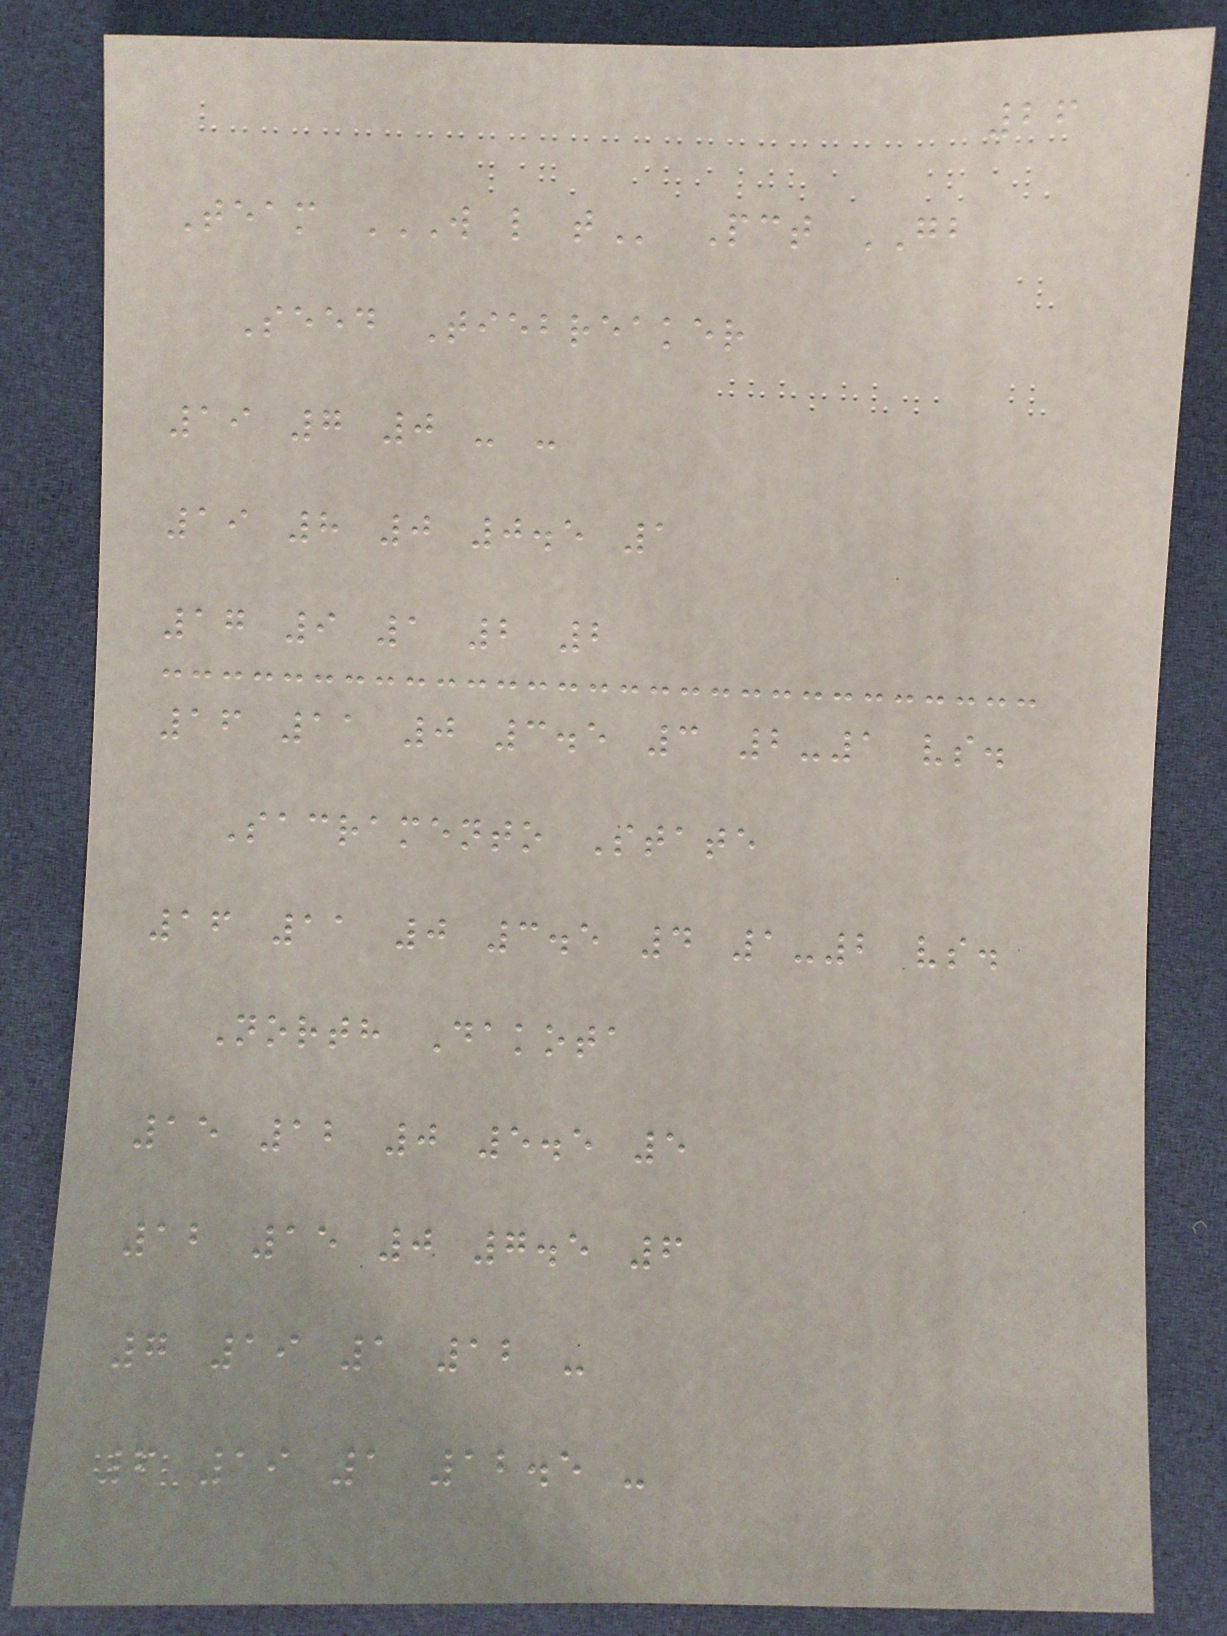26
Team W L T Pct GB
Seed Tiebreaker
19 7 0 - -
19 8 0 0.5 1
17 9 1 2 2
16 11 0 3.5 3 2-1 vs.
Sacramento State
16 11 0 3.5 4 1-2 vs.
North Dakota
15 12 0 5.5 5
12 15 0 7.5 6
7 19 1 12 -
6 19 1 12.5 -
